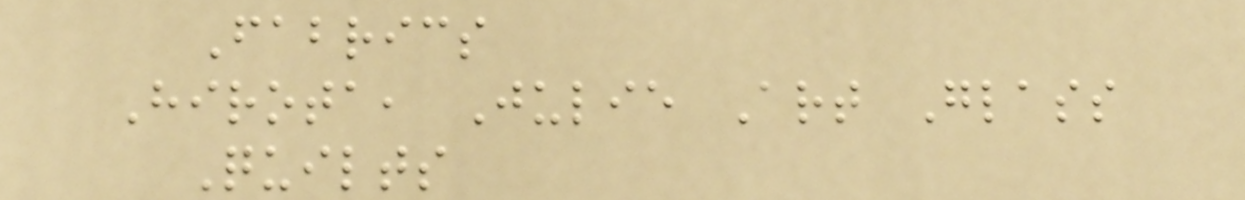Fabrics
Hirota, Julie Art Glass
Quilts
